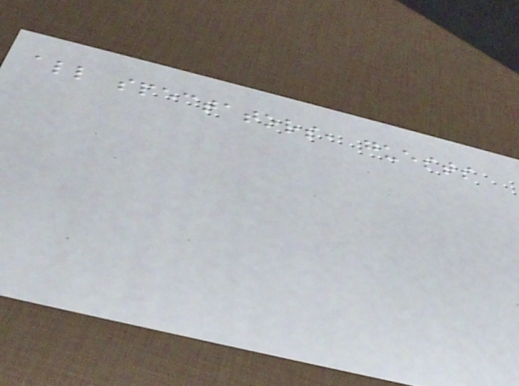all spectators, guests
